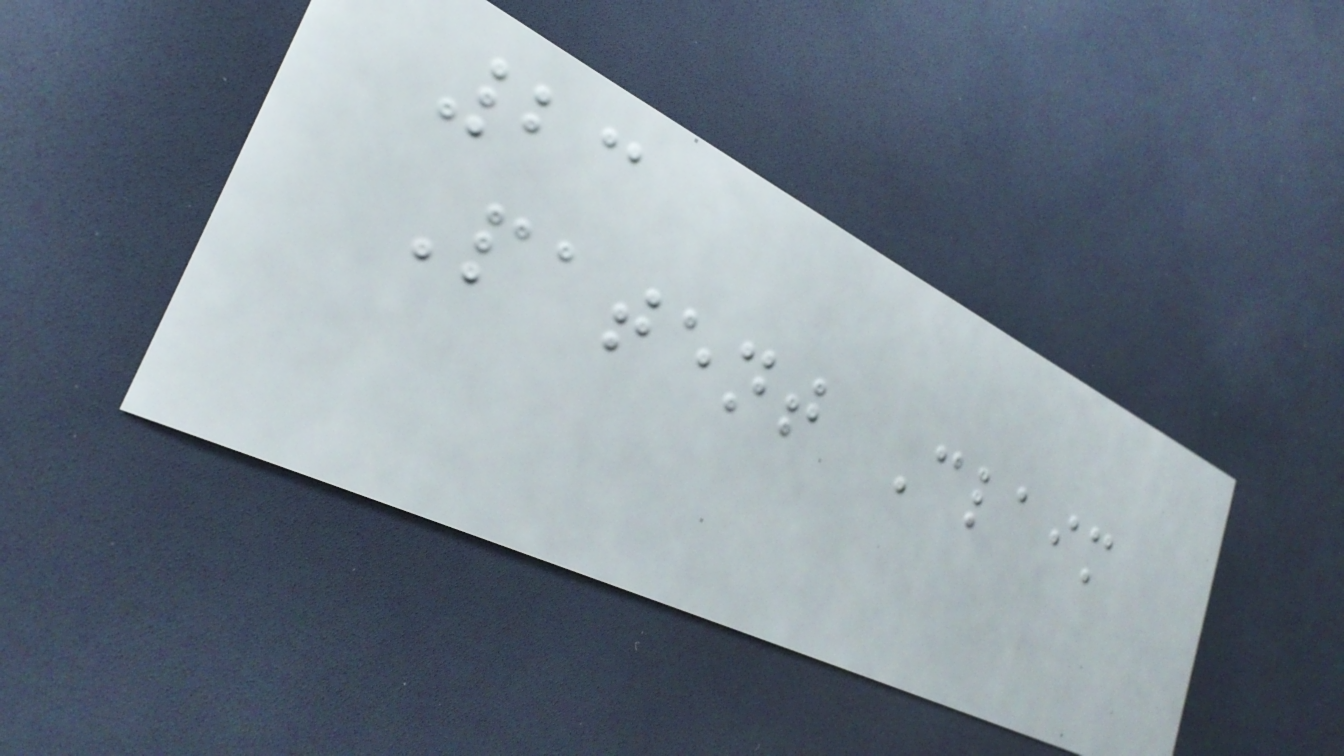23
Patent Claim
